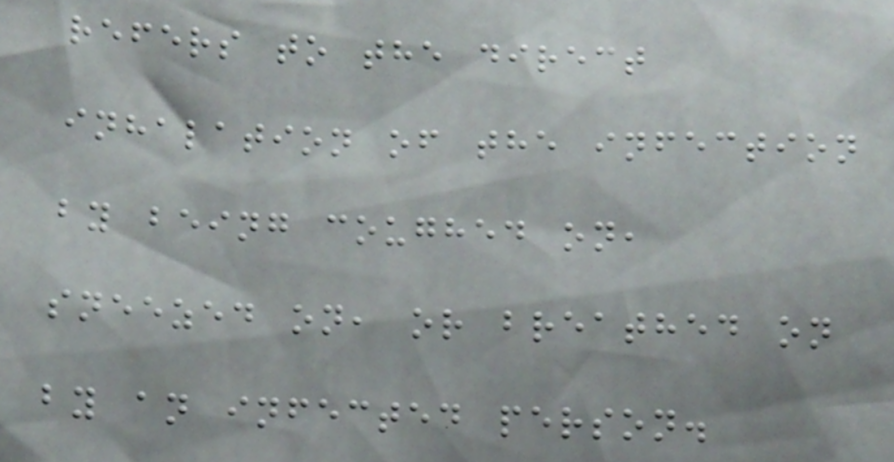refers to the direct
inhalation of the infection
by being coughed on,
sneezed on, or breathed on
by an infected person.
